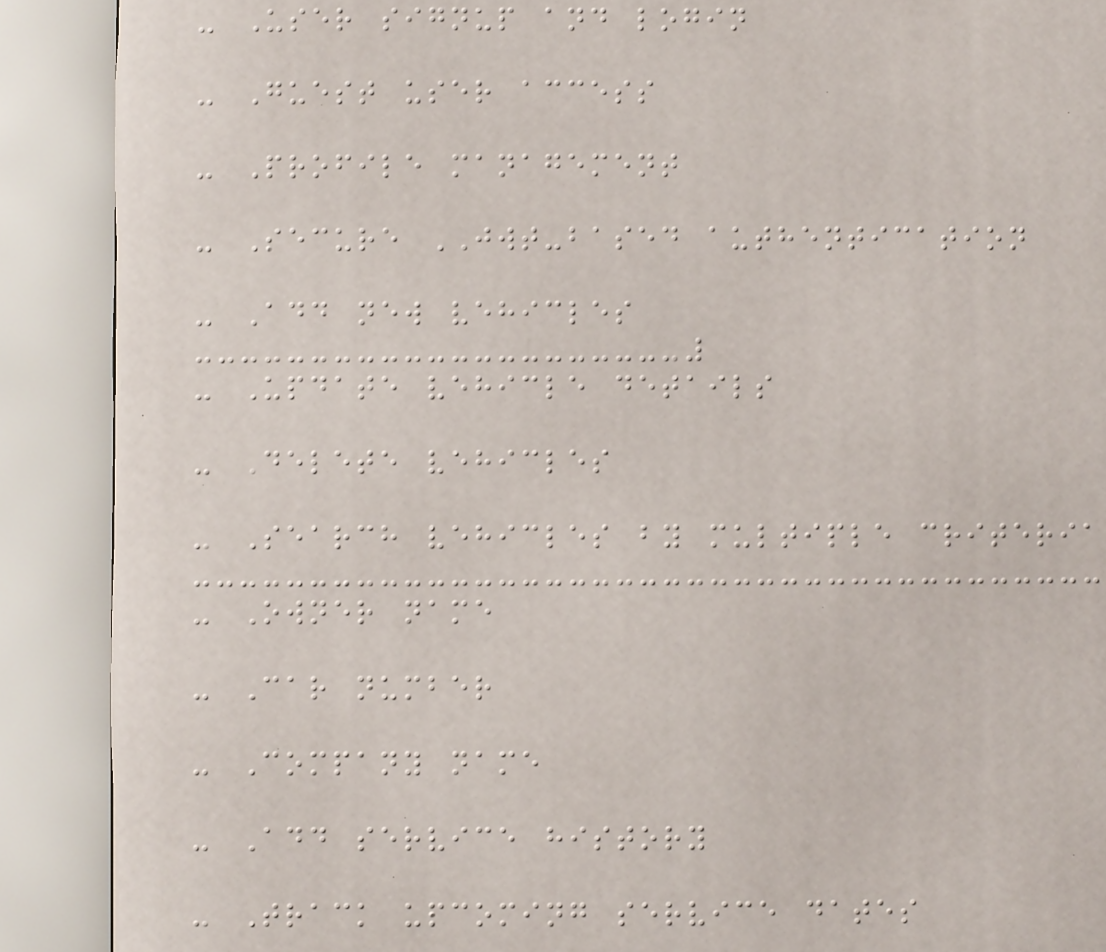- User signup and login
- Guest user access
- Profile management
- Secure JWT-based authentication
- Add new vehicles
- Update vehicle details
- Delete vehicles
- Search vehicles by multiple criteria
- Owner name
- Car number
- Company name
- Add service history
- Track upcoming service dates
